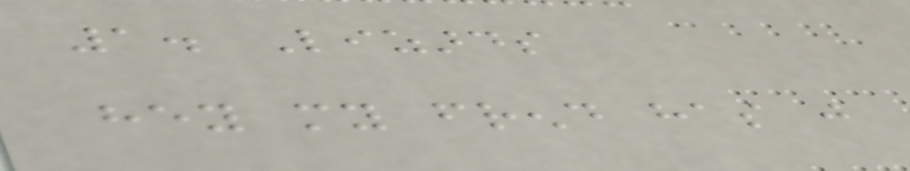1. Lizards
hey my frend has just
